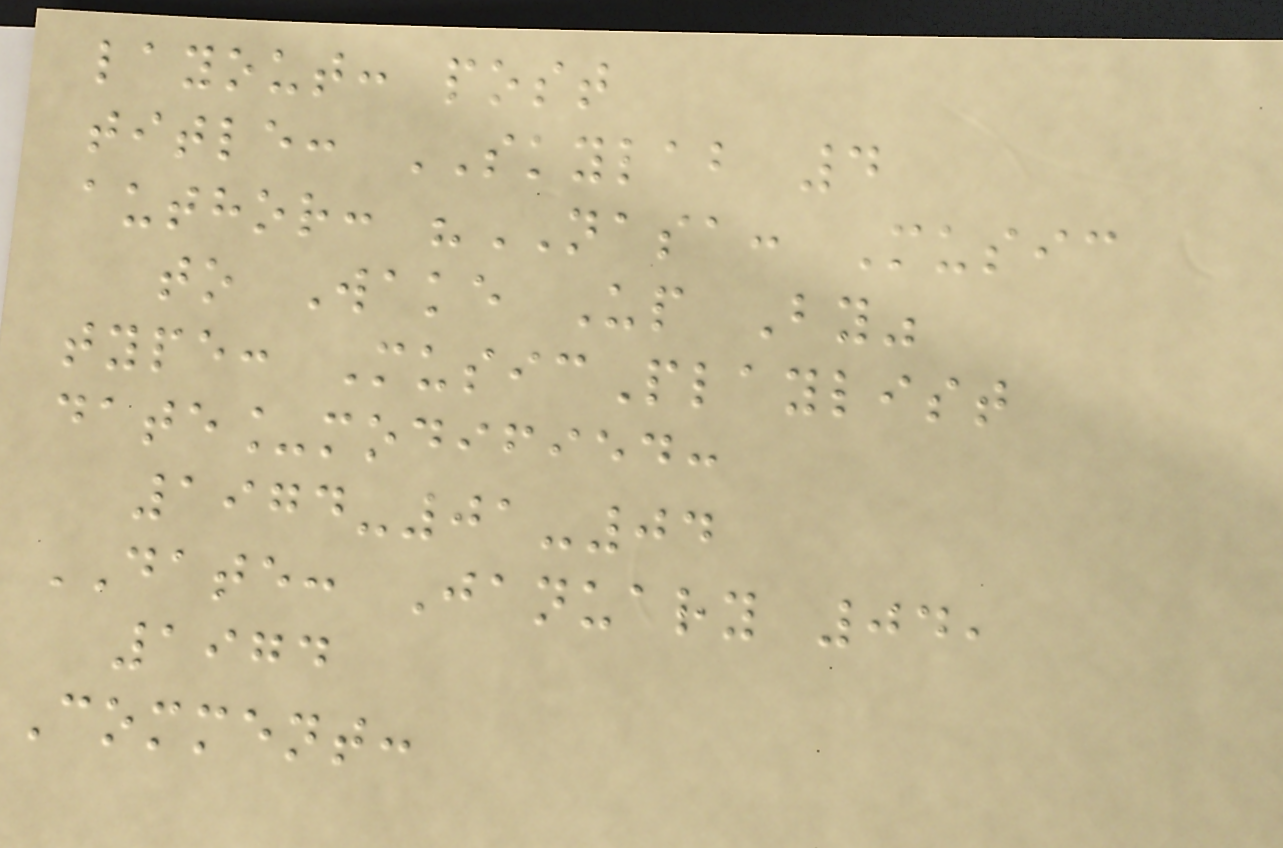layout: post
title: SKYLAB 4
author: "NASA: Music
to Wake Up By"
type: MusicPlaylist
date_modified:
1974-01-04
DATE: January 04,
1974
Comment:
